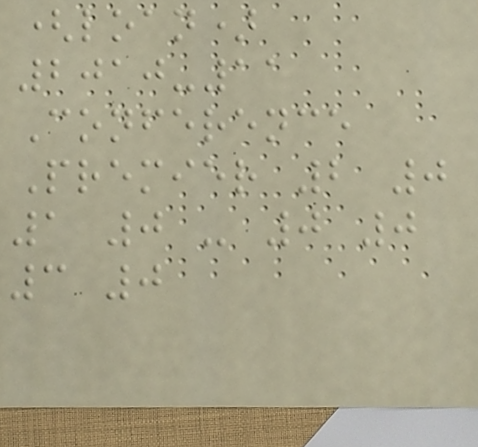(loan)
2010-11
Conference
Premier 2 0
1 0 - 0 0
3 0
